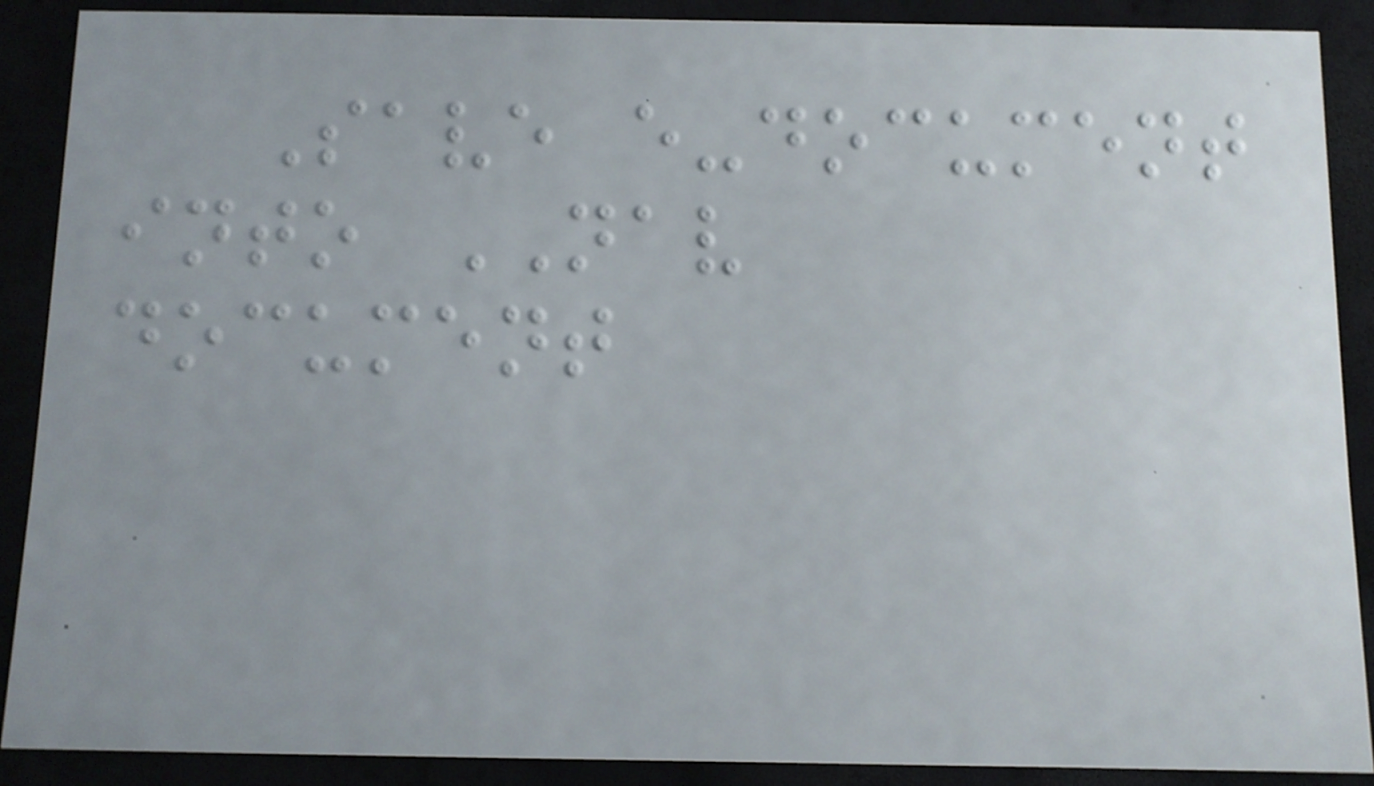Save e-document
into NAV
document
